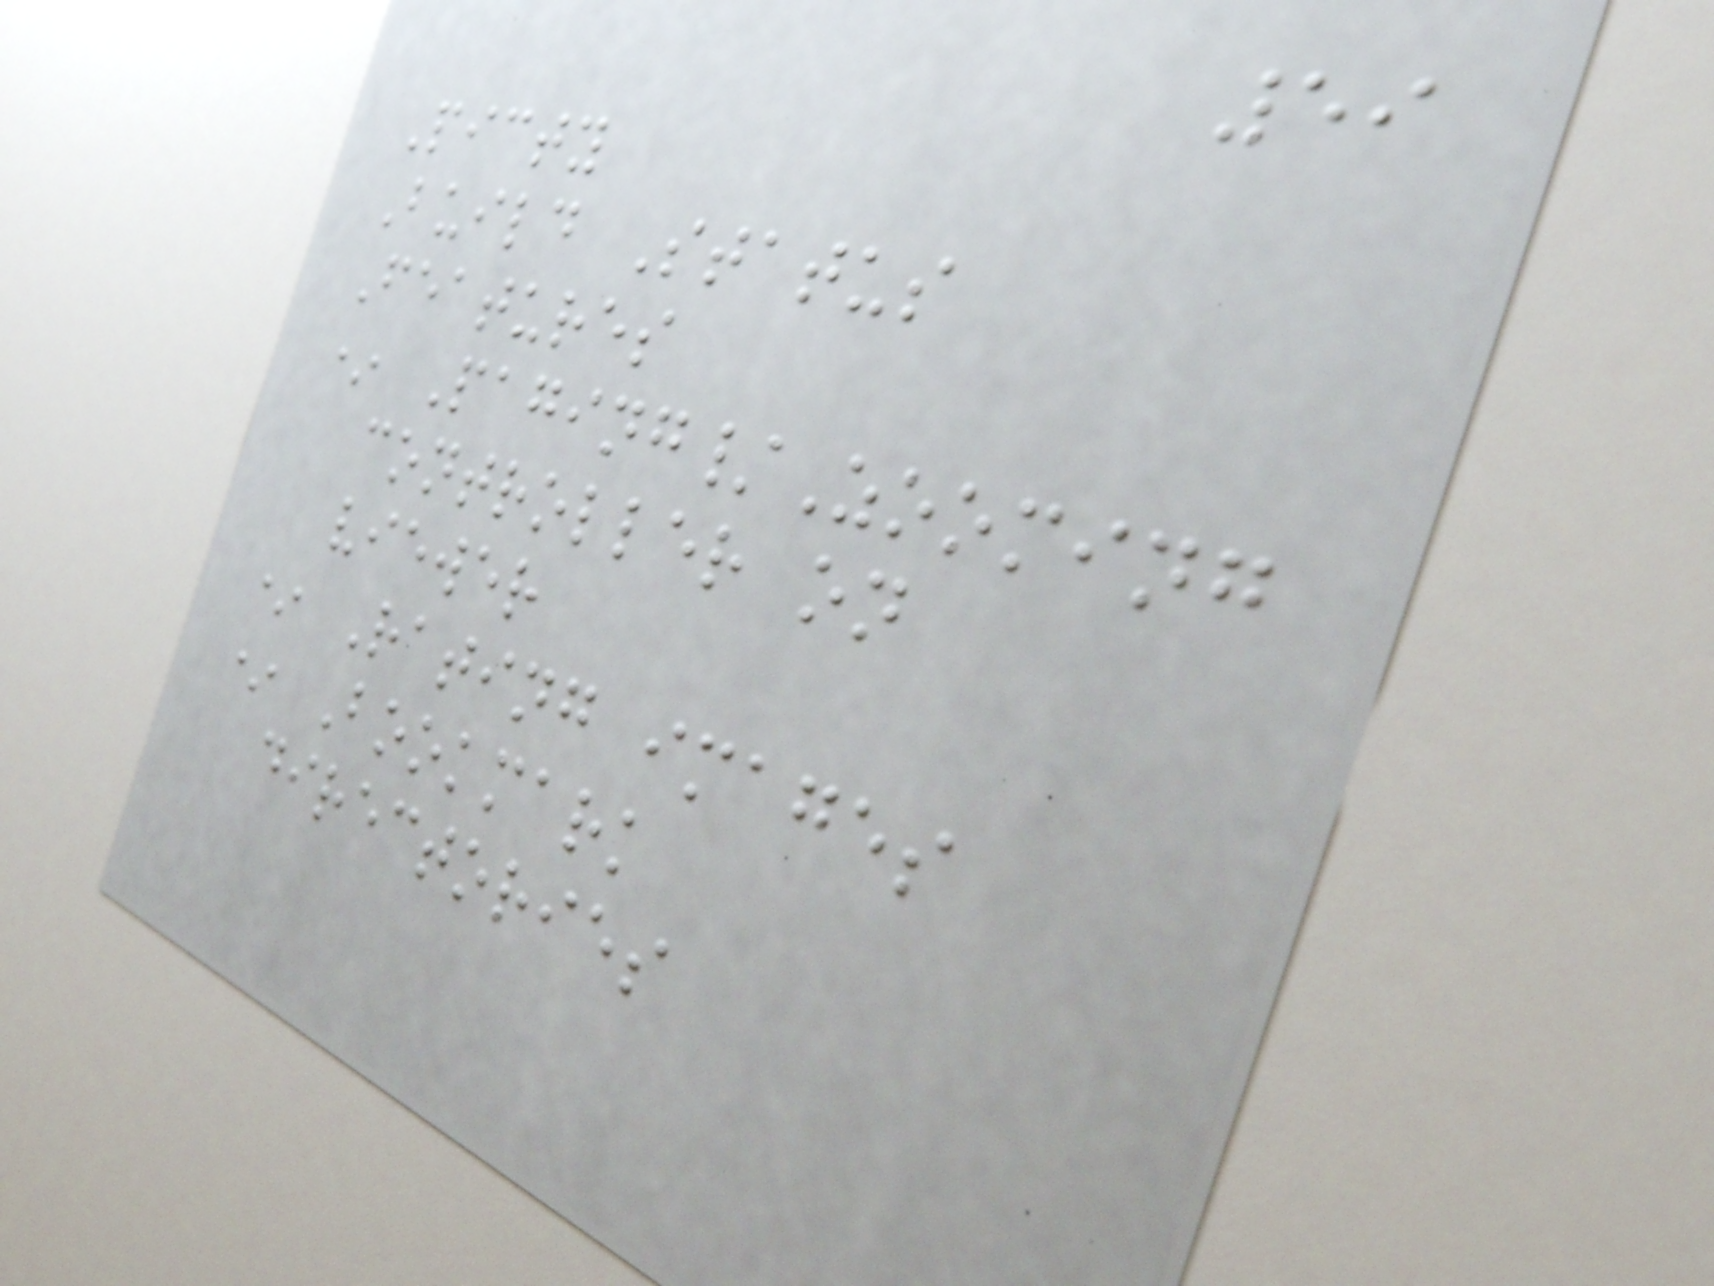59
Picty
Build Status
Features
* Paging/Zooming
controller on
viewer
* Rating images
* Bookmark
directories
